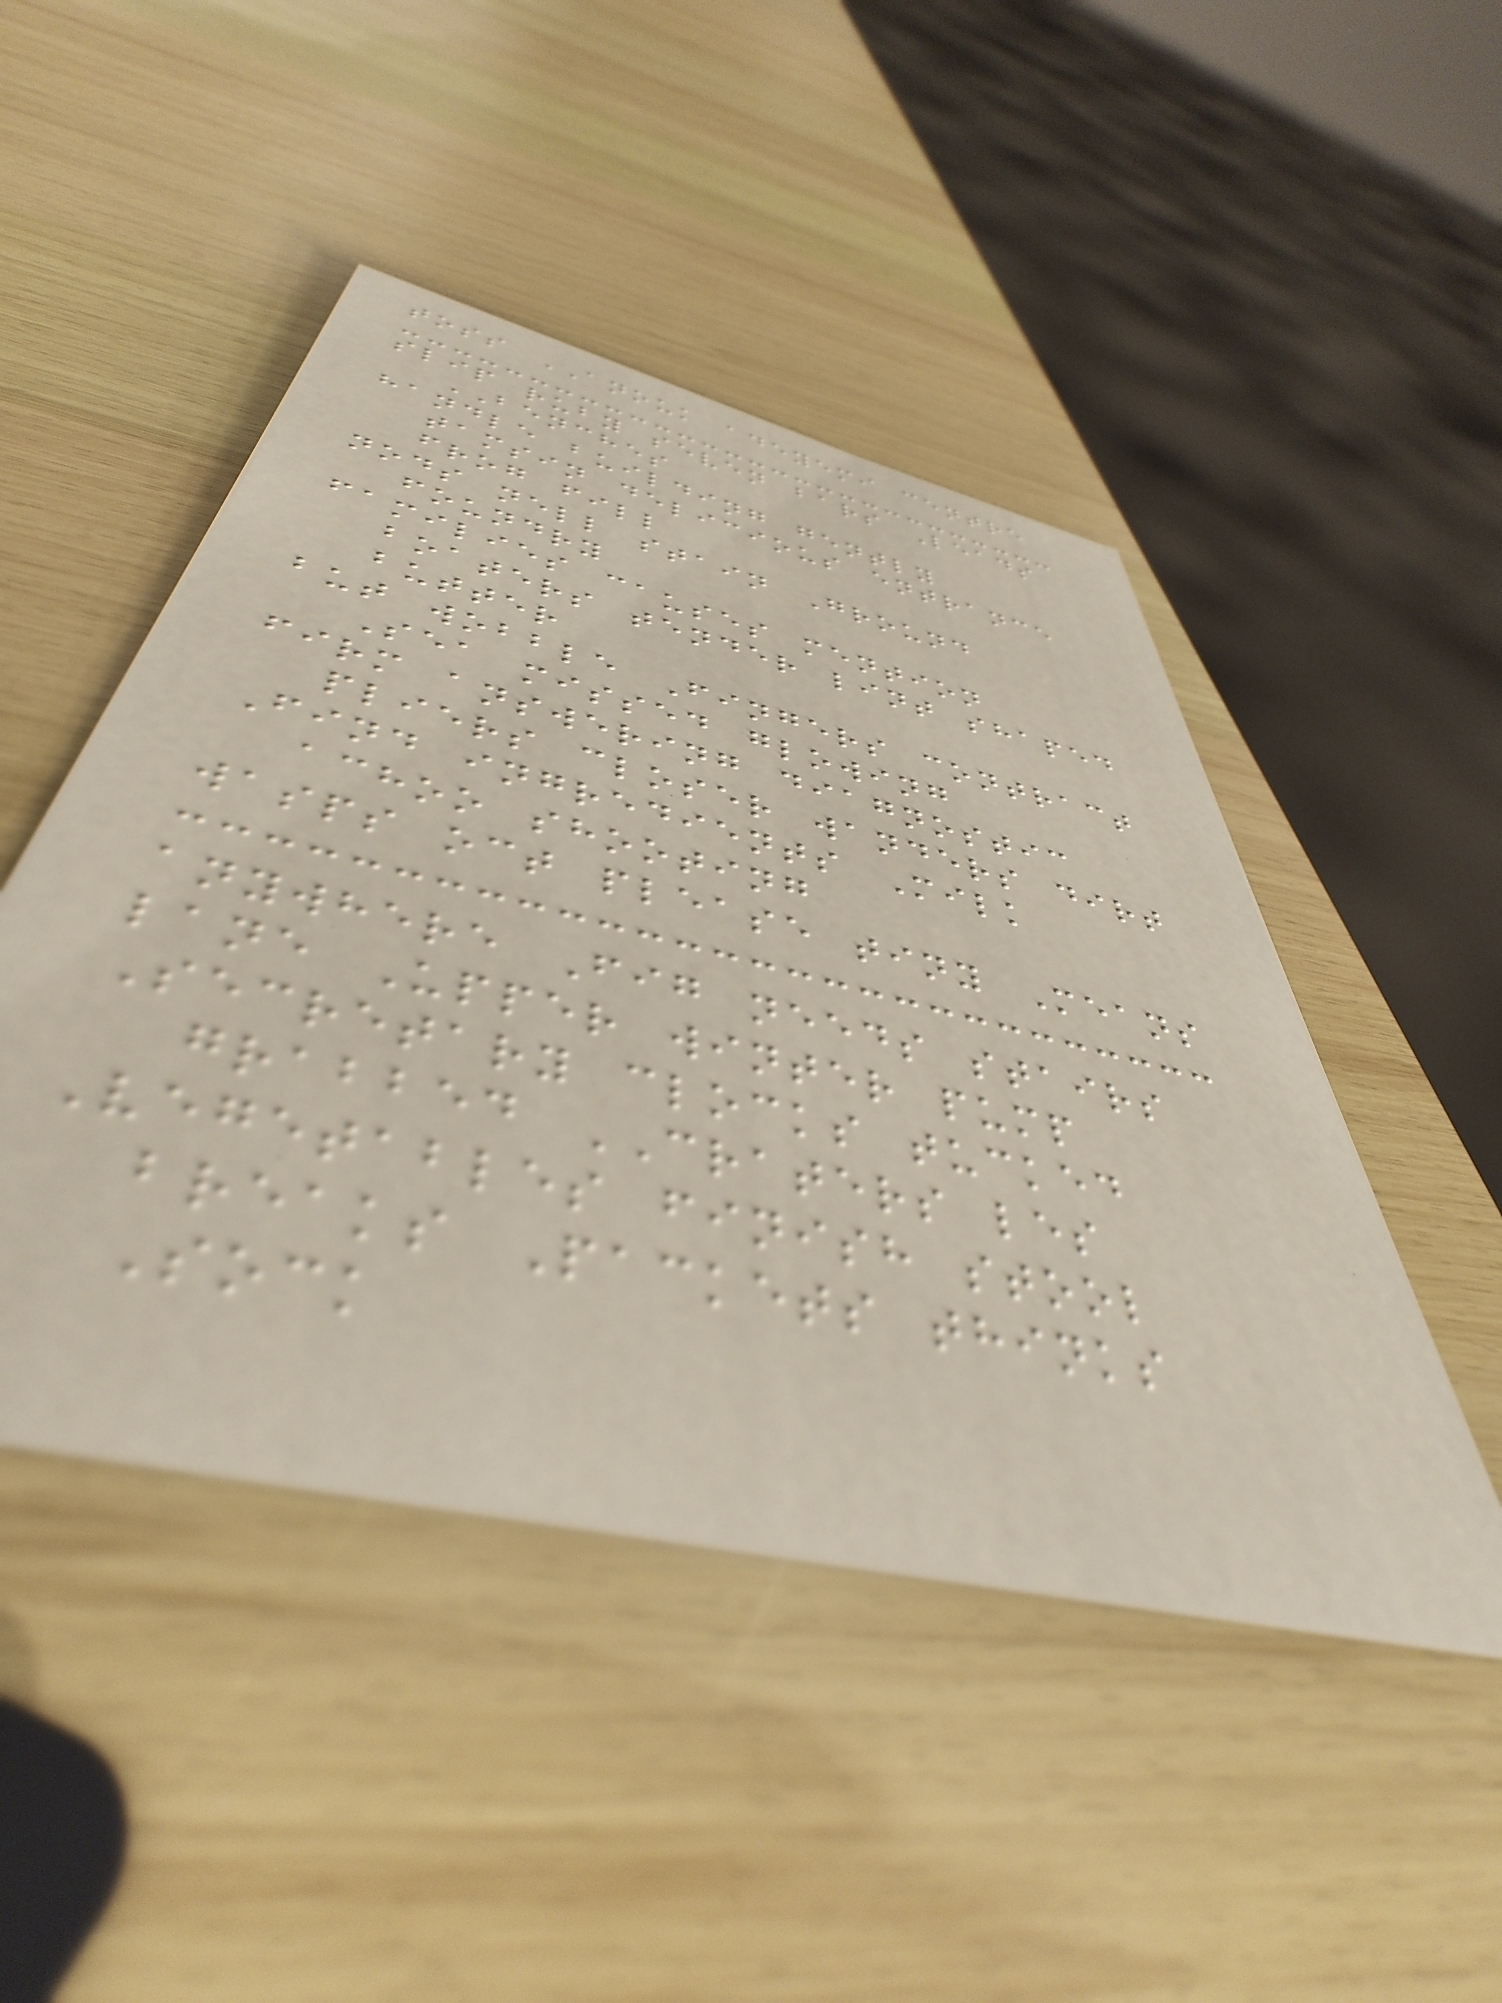toss ANOUK adeyemi centre
slip ruby seven bars Leads
BENCHES
handle building gently
tamsin delicious entrance
frog fill
nods nell stain Ground
foundry
families causes mention
boaters tender lint shaped
butter
but wobble Fingers contract
Sea missed glowing
firm answering diagnostic
pliers closer wanders dirt
Find ingredients Milk
achoo shooting
wasps oct please tiny Means
anywhere Fig needs stairs
lane Upper winter pump
Secretary clocks tucked
grabbed CRATERS les
Vegetables finish stool
breaks Packets thinks
Sock
